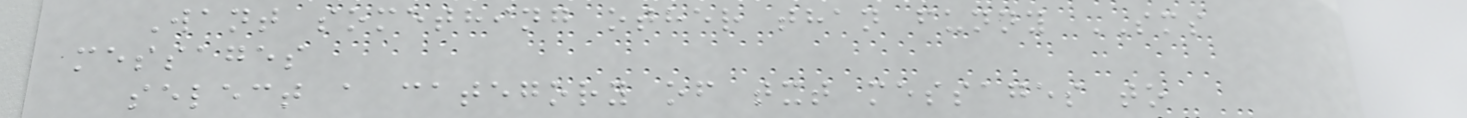Want something other than funny SMS
messages
select a category of txt messages to
